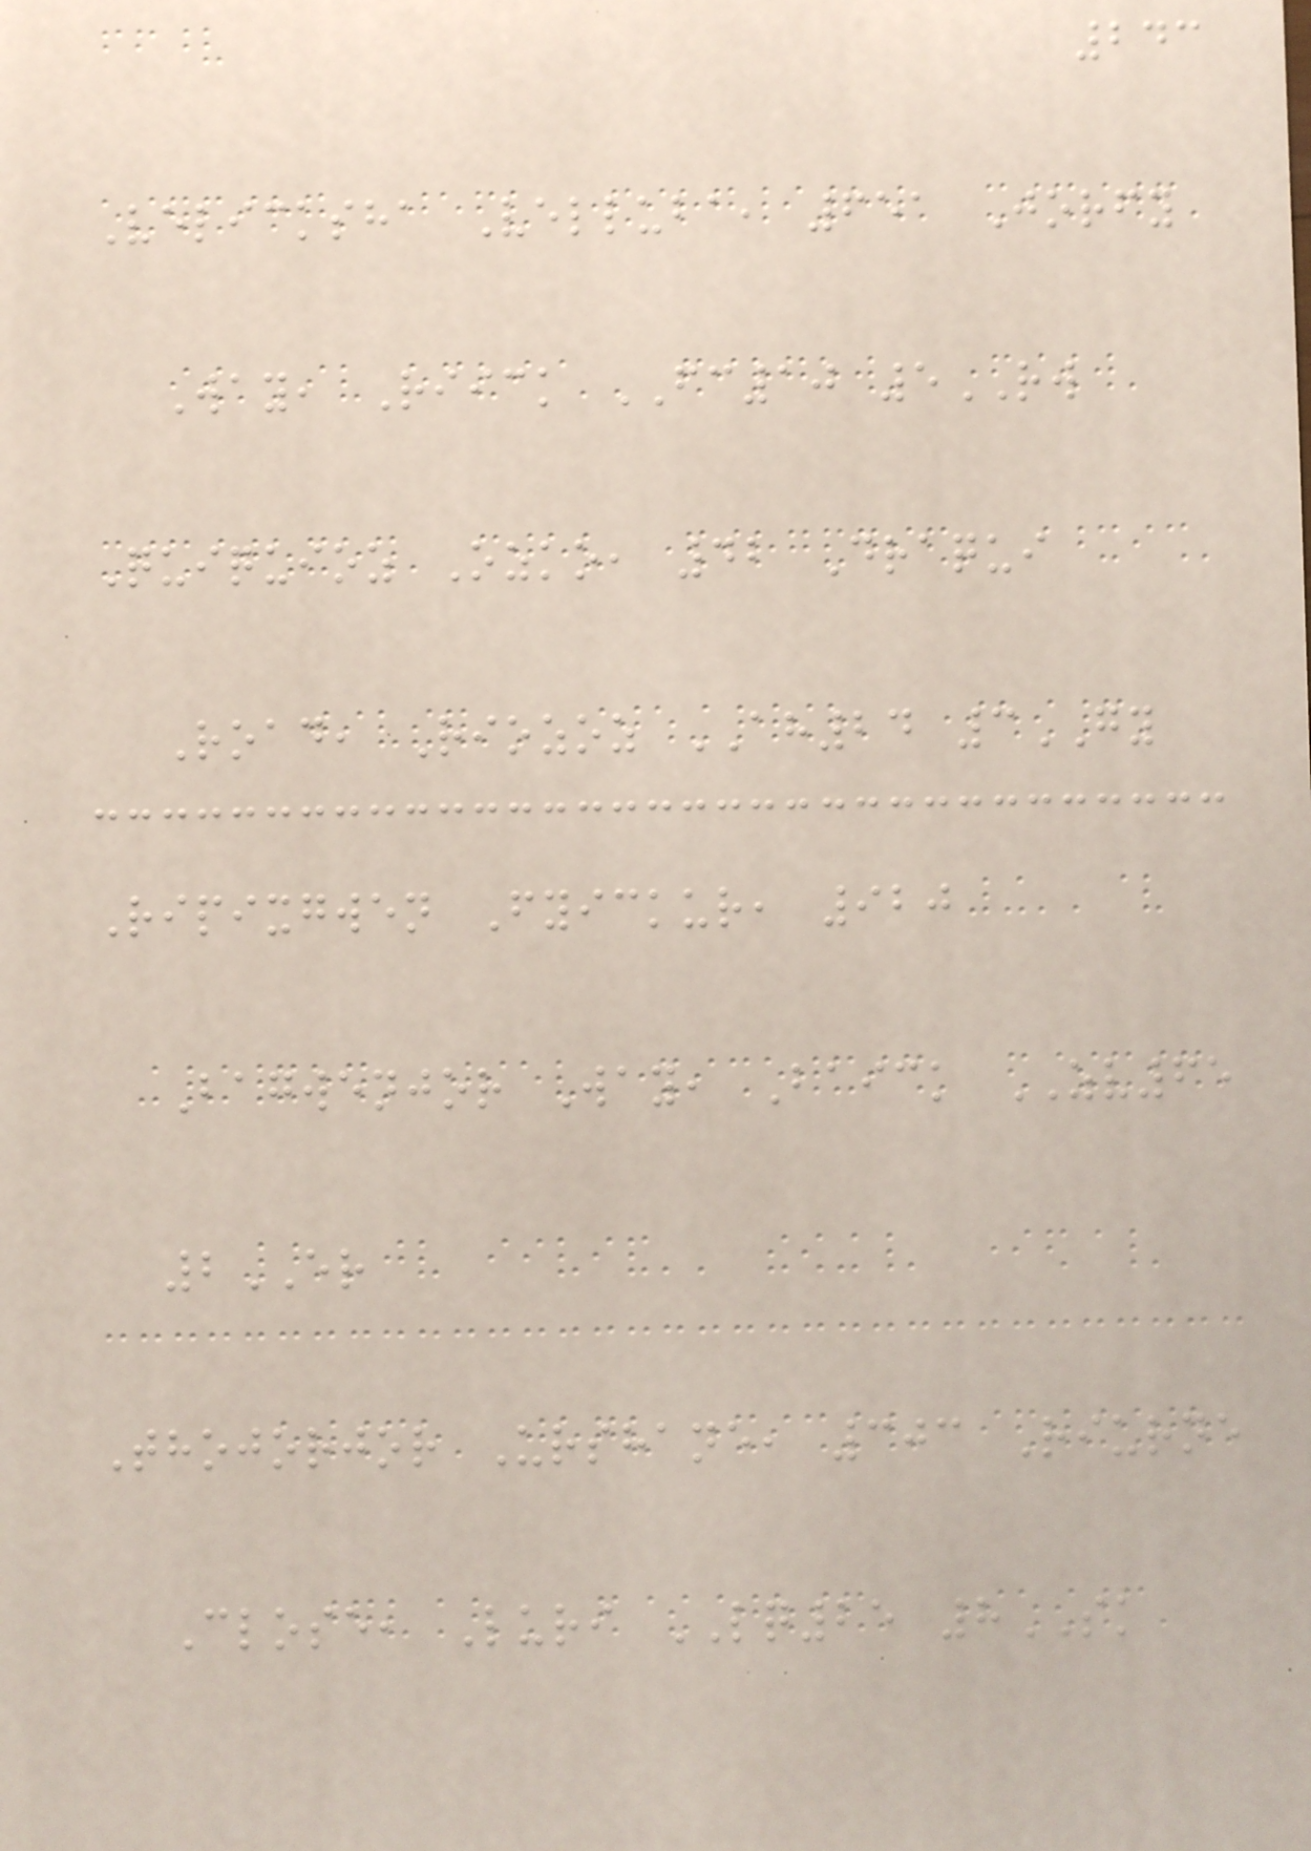243
Velicksha Velluba, 651 Jorfy
Way, Riick FC10 5RW
Quiquioz Ozko, 42 Draqui
Road, Riozoz AH24 3GY
Ripixgwen Fyickur, 920
Bagwenjor Way, Baick ZV65
2ER
Thojorjor Urshane, 303 Riurne
Close, Luri LQ25 8SK
